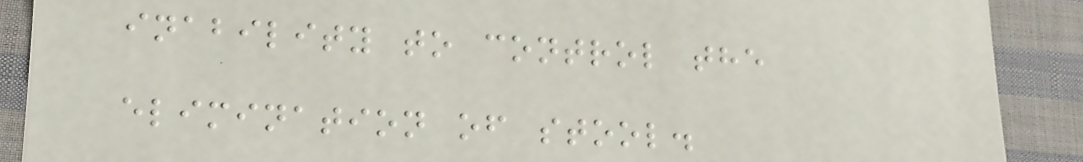inability to control the
elimination of stool.
